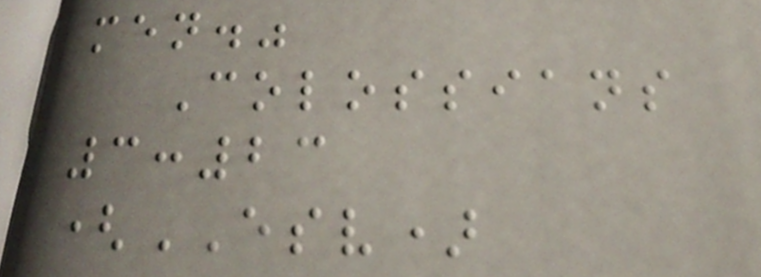men."
Colossians
3:23
(ESV)
